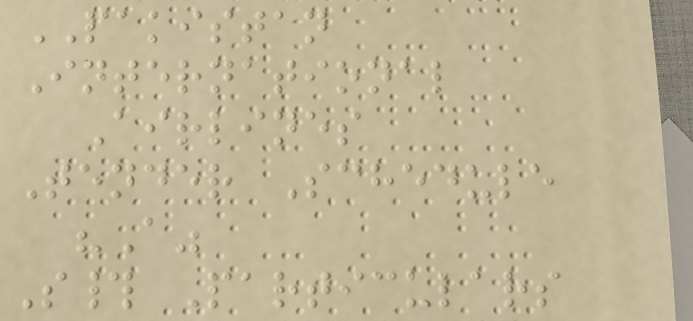PAKISTAN
International
Airlines
Tender Schedule
"A"
S# Particulars
